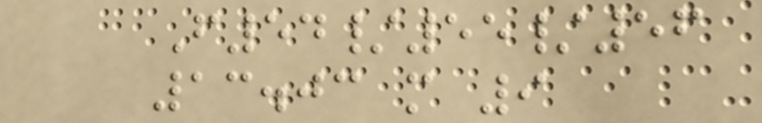F54/55/56
13.03 m 9
